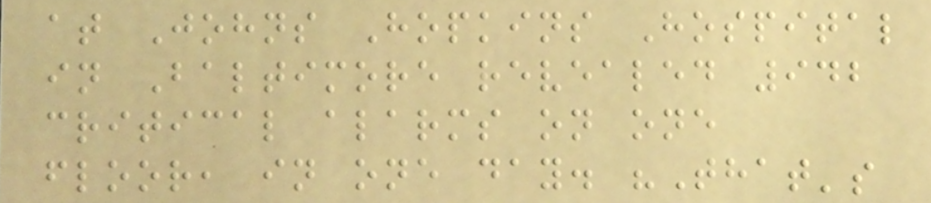at Johns Hopkins Hospital
in Baltimore revealed 942
critical alarms on one
floor, in one day. "That's
